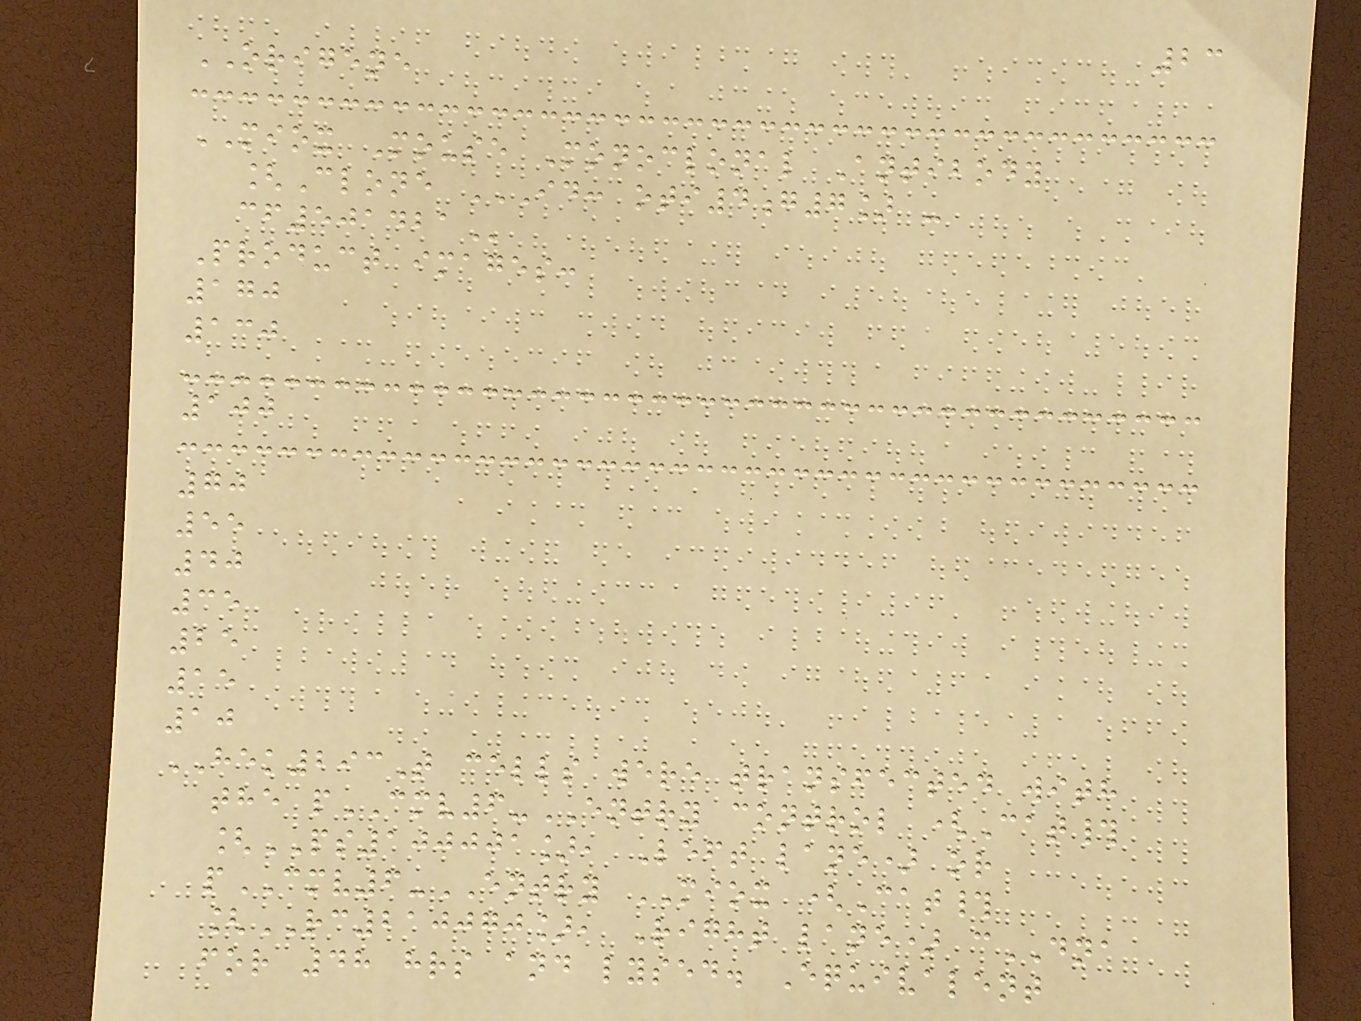23
ORIGENE
MIOX Mouse Monoclonal Antibody
[Clone ID: OTI4G7] -
CF501421
Product images:
170
130
100
70
55
40
35
25
15
10
HEK293T cells were transfected with
the pCMV6-ENTRY control (Cat#
[PS100001], Left lane) or
pCMV6-ENTRY MIOX (Cat#
[RC210070], Right lane) cDNA
for 48 hrs and lysed. Equivalent
